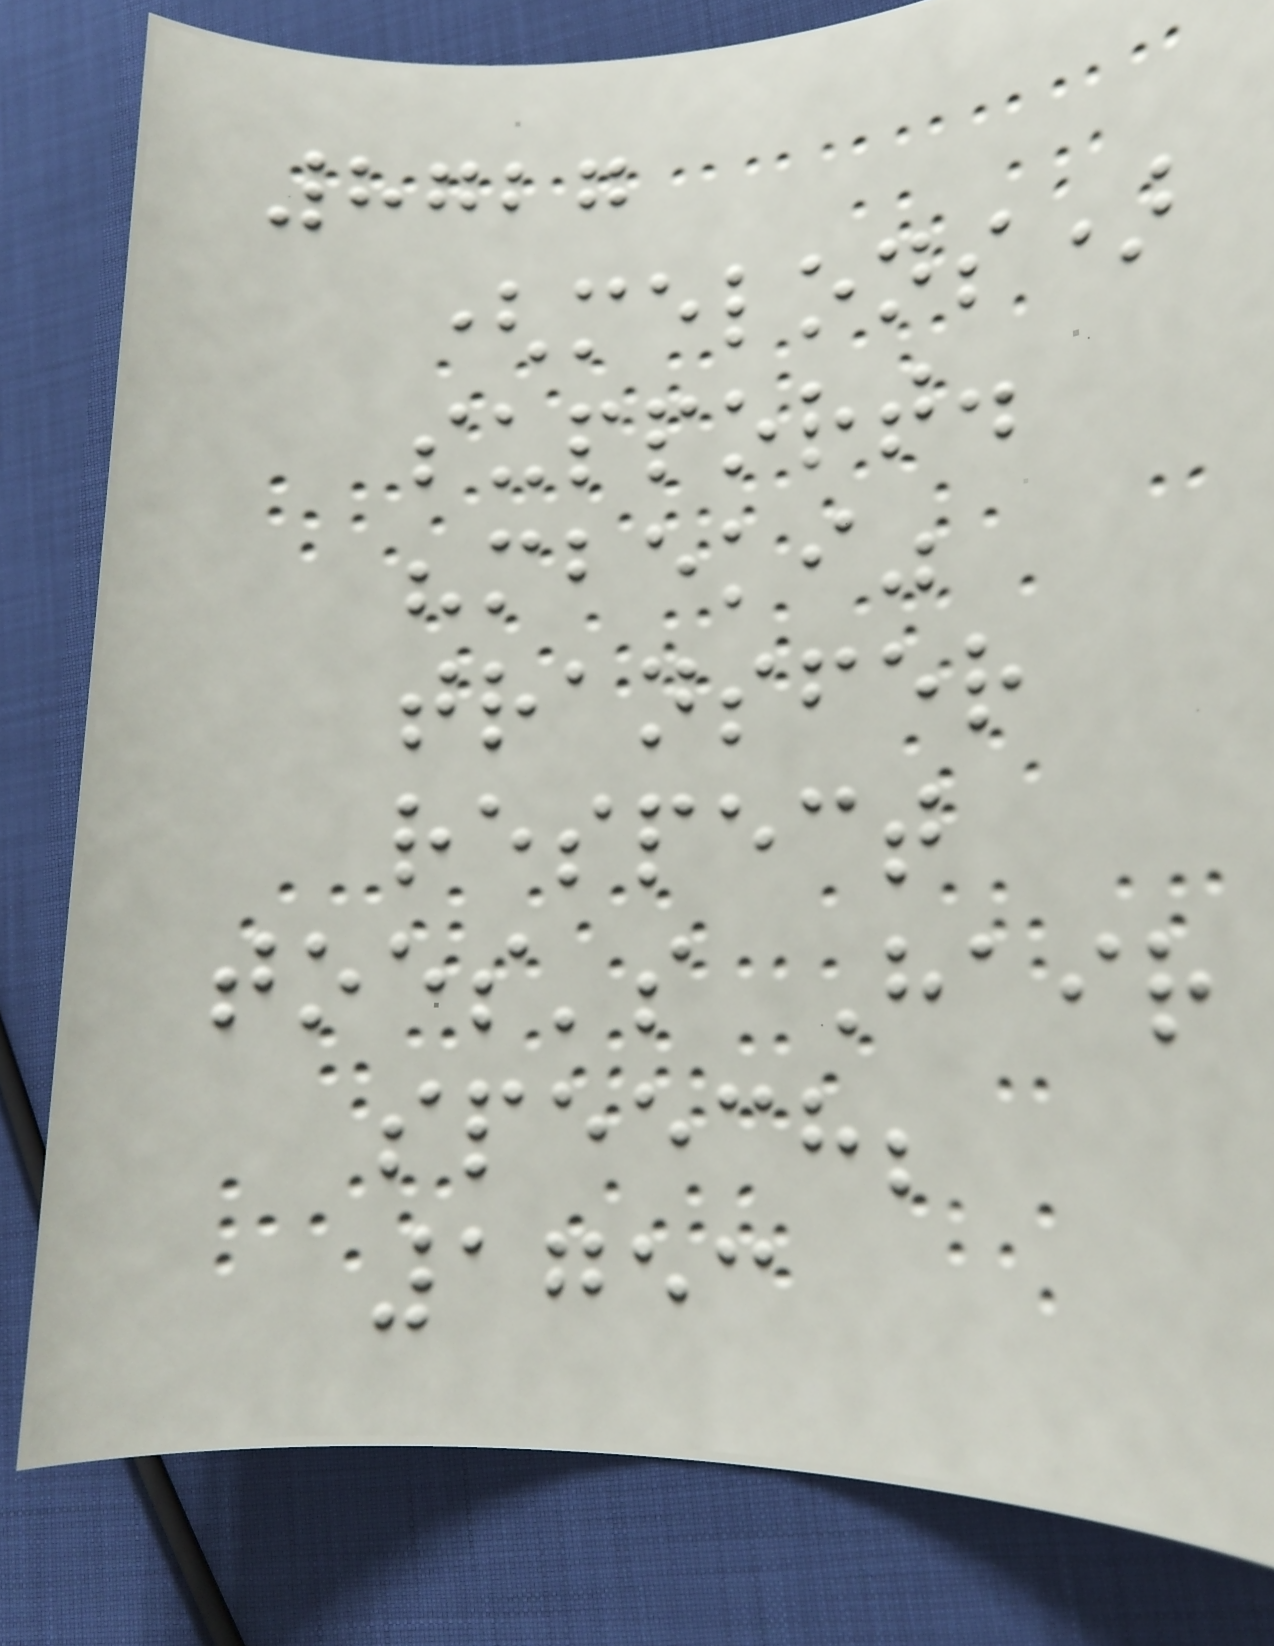8727
(melons)
support.
"mbeki"
transfer
respect
toes's Hair
speech;
1753
